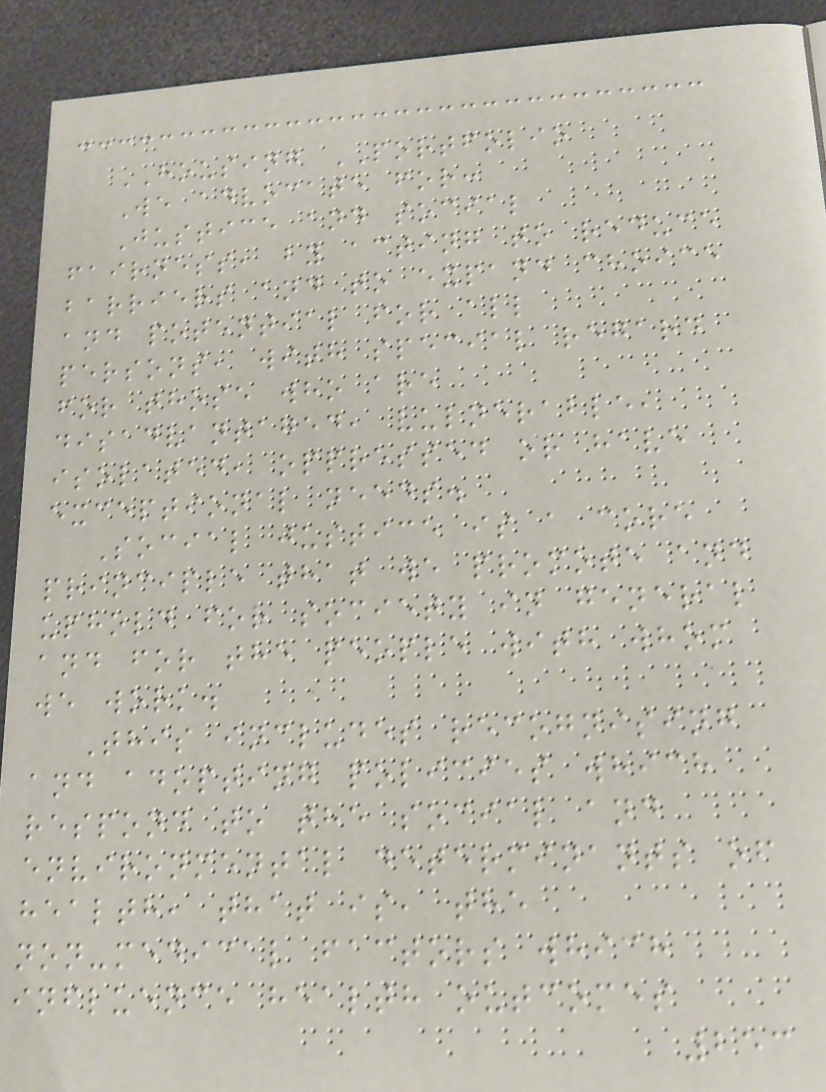HOUSING PORTFOLIO
We advocate for:
Justice and social
fairness, by acting to reduce
barriers and to expand choice
and potential for all
persons, with special regard
for those who are
disadvantaged, vulnerable,
isolated, oppressed or have
exceptional needs.
Social justice is a core
principle that we promote and
uphold for society in general
and for the people with whom
we work.
This includes recognising
and adopting policies which
respond to the social and
environmental determinants of
health, that is, the
non-medical factors which
influence health outcomes
253
